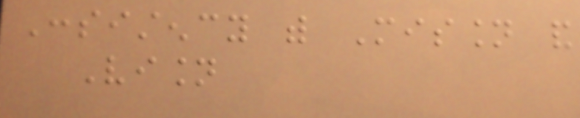Consistency with Mission and
Vision
